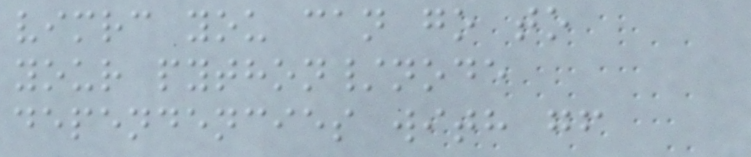vimrc you can go to
your python/node
dependencies with gf
